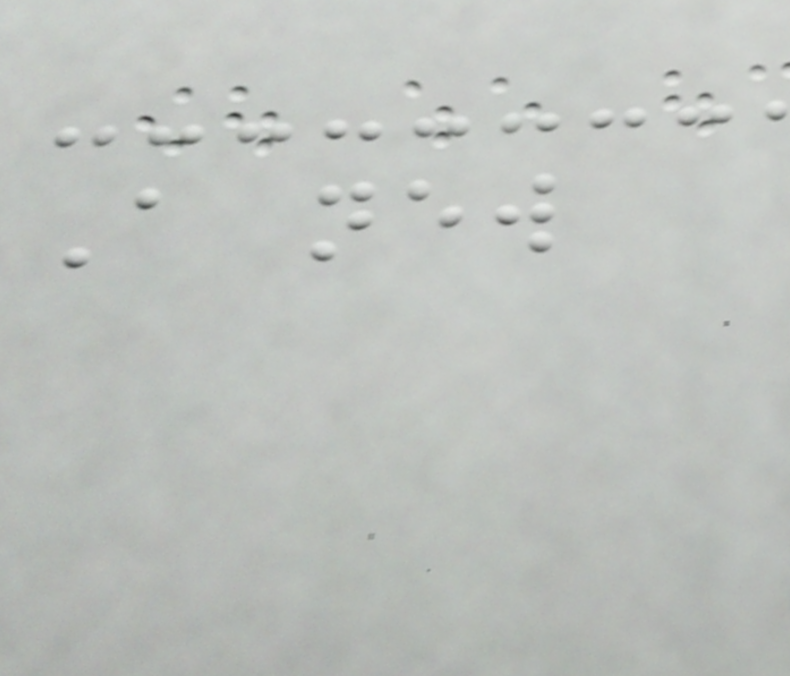A new
